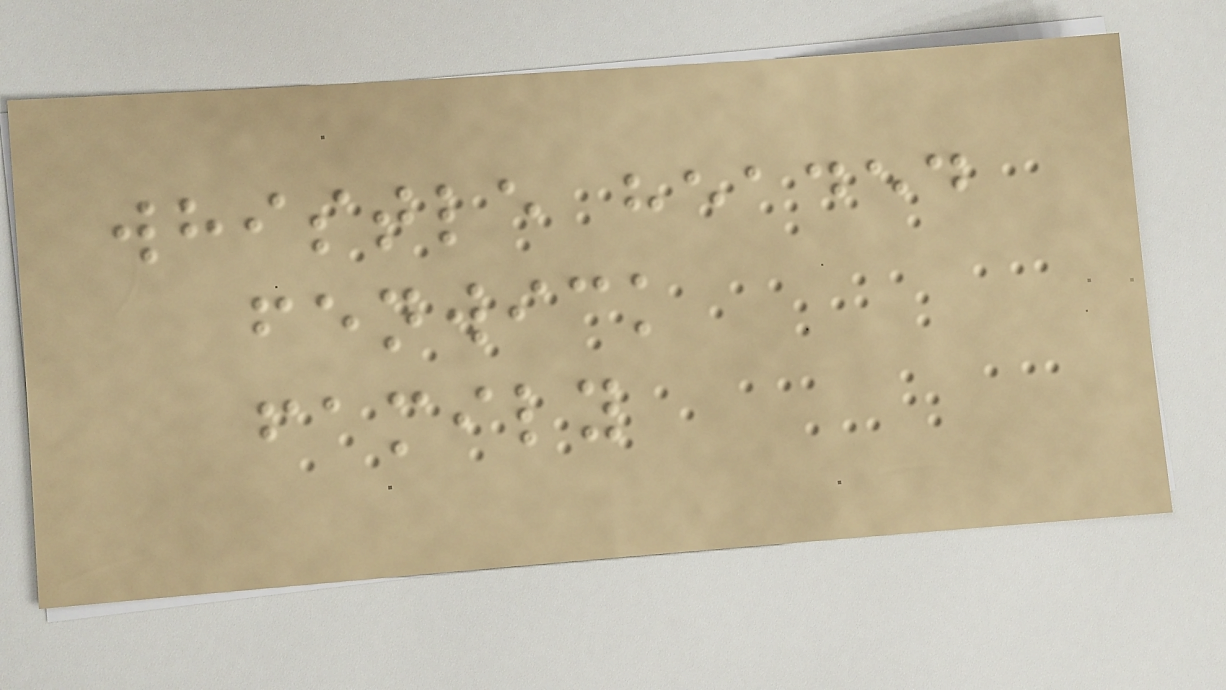whistle headed
fenwick
family
